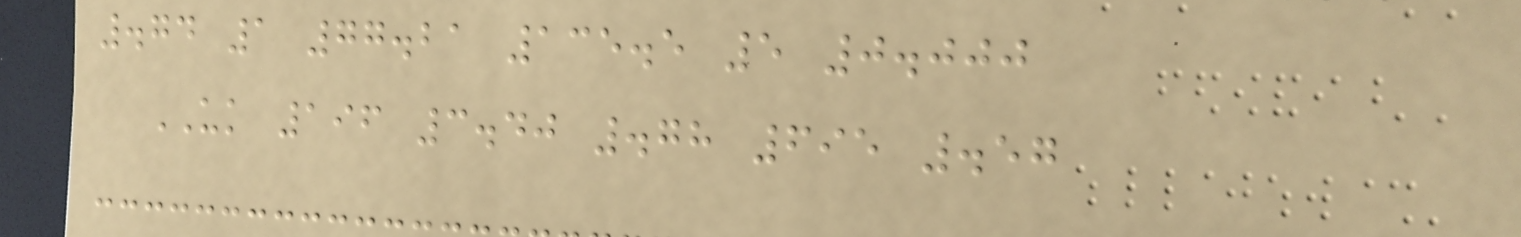.74 1 77.21 135.5 5 0.000
UK 196 3.40 .78 695 .57
